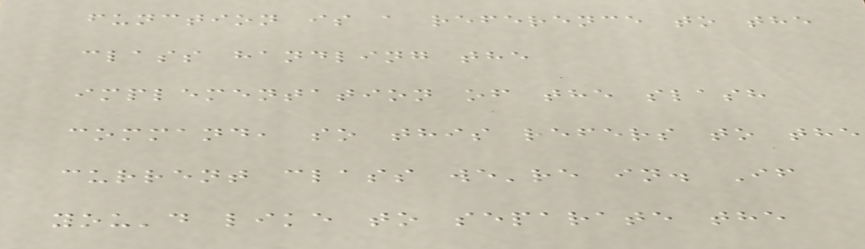function is a reference to the
class handling the
implementation of the slash
command, so this refers to the
current class we're in. If
you'd like to separate the
